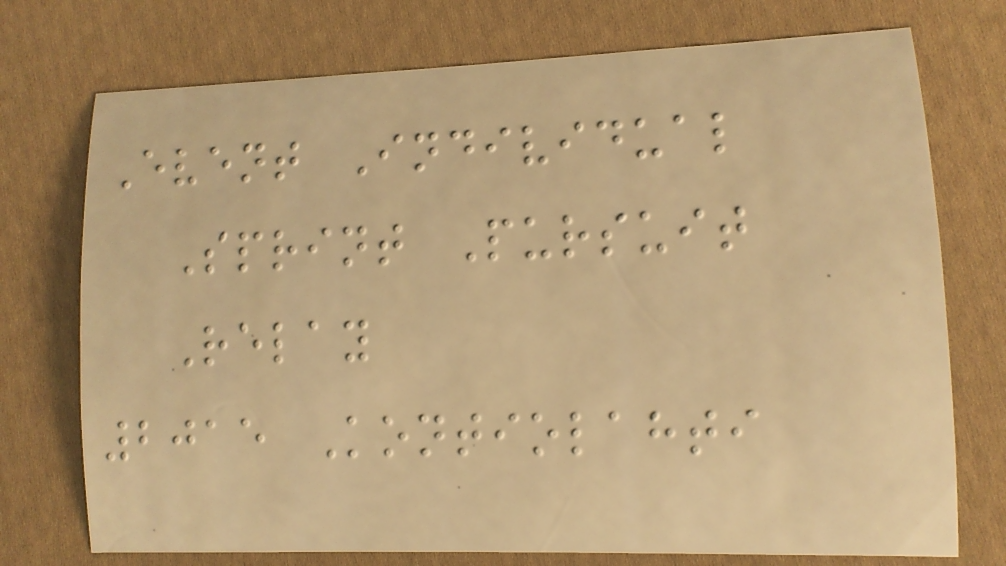Event Individual
Sprint Pursuit
Relay
2015 Kontiolahti
